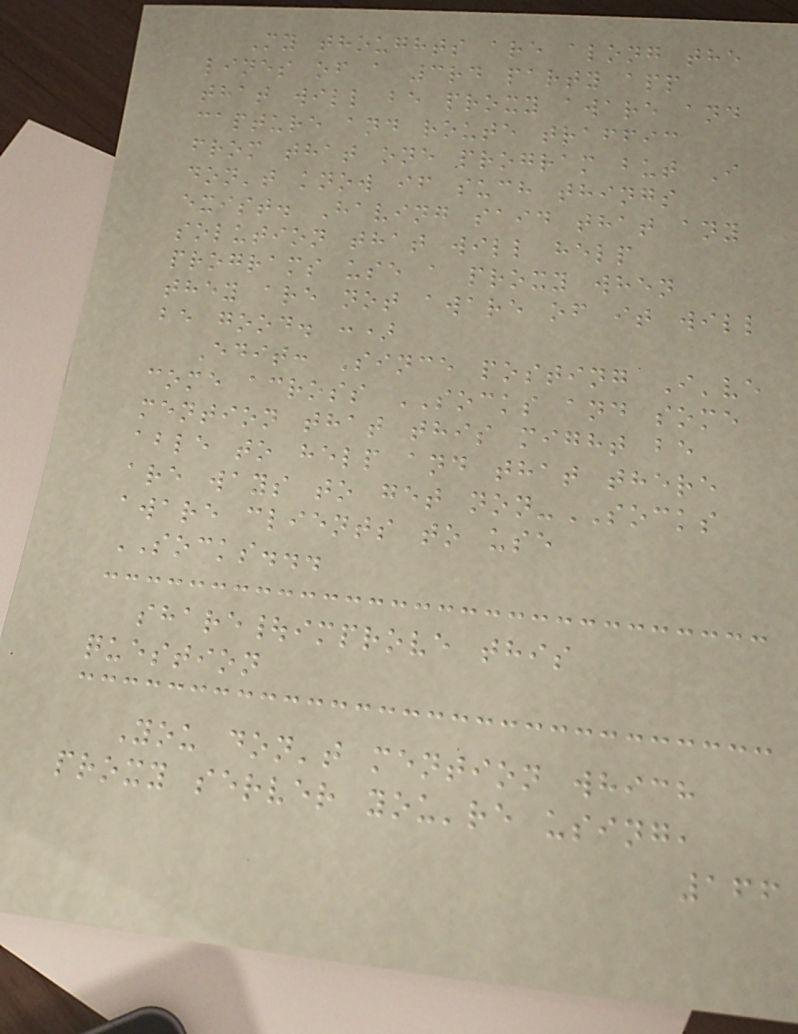My thoughts are along the
lines of a 3rd party app
that will be proxy aware and
capture and route traffic
from that one program but I
don't know if such things
exist. Having said that any
solution that will help
programs use a proxy when
they are not aware of it will
be good. :)
Edit: Since posting I've
come across SOCKS and some
mention that this might be
able to help and that there
are ways to get non-SOCKS
aware clients to use
SOCKS...
share|improve this
question
You don't mention which
proxy server you're using,
166
